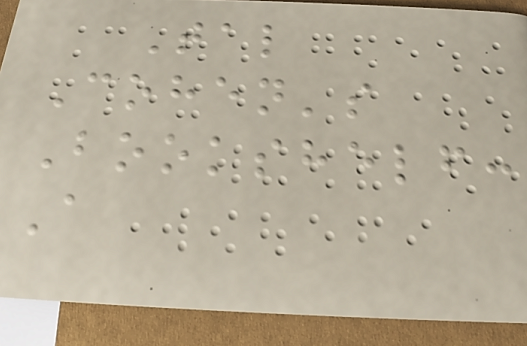Tal
Cohen's
Bookshelf:
A
